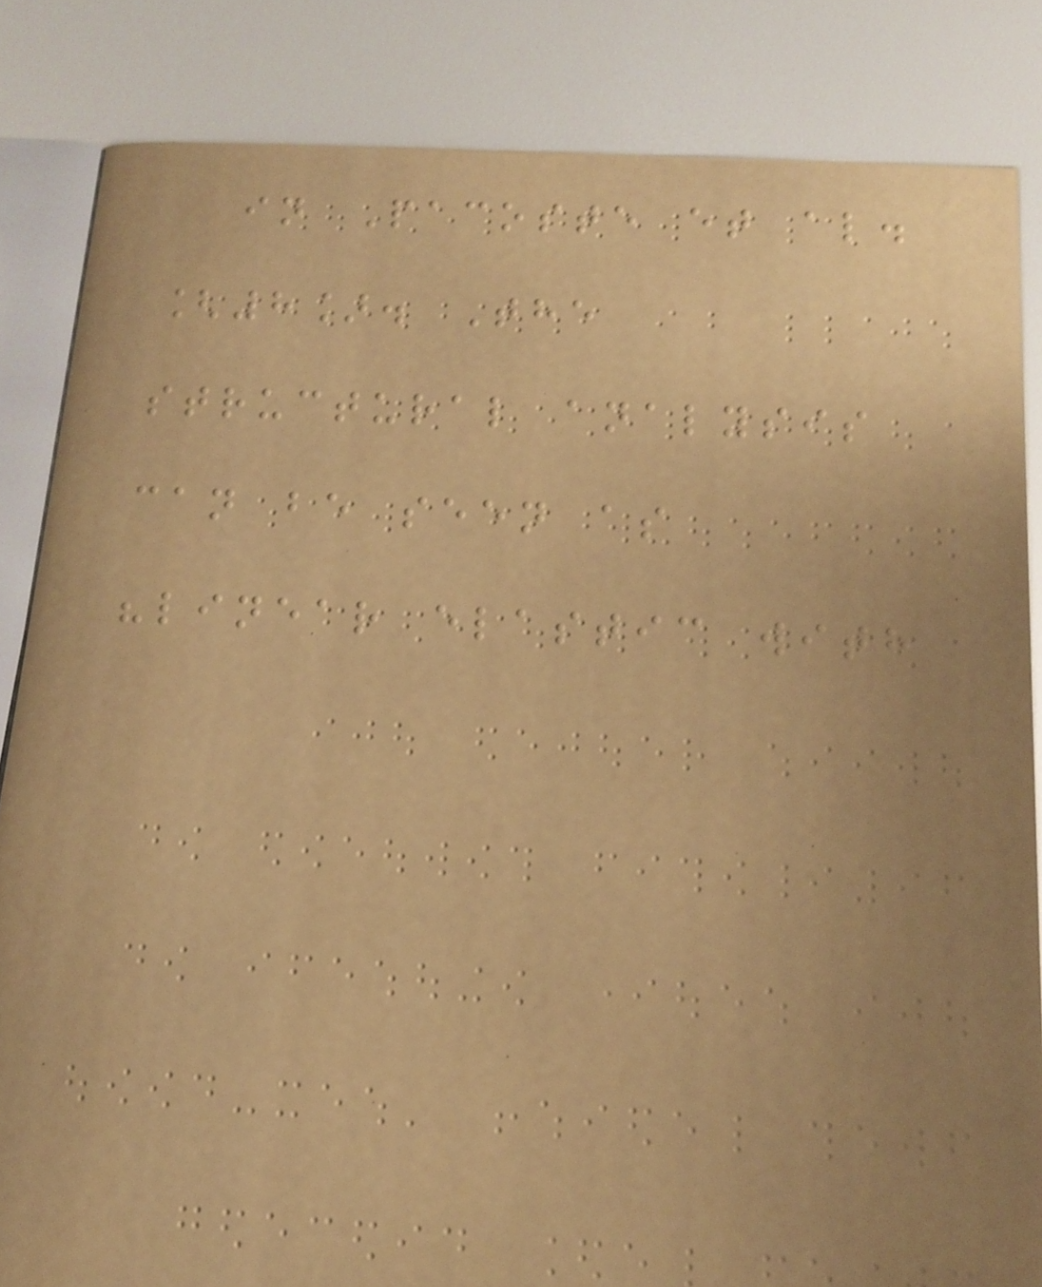in Pacoste et al.
[8]. The
structural analysis
can be seen as
"linear elastic with
